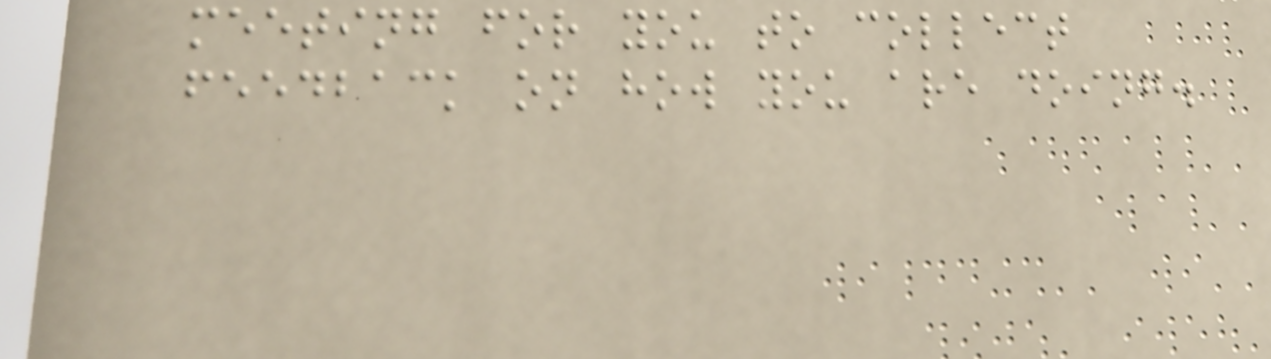meeting for you to collect
feedback on how you are doing.
